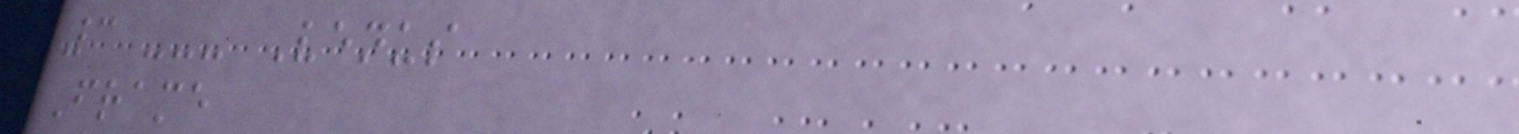3 --- Venus
Frame
